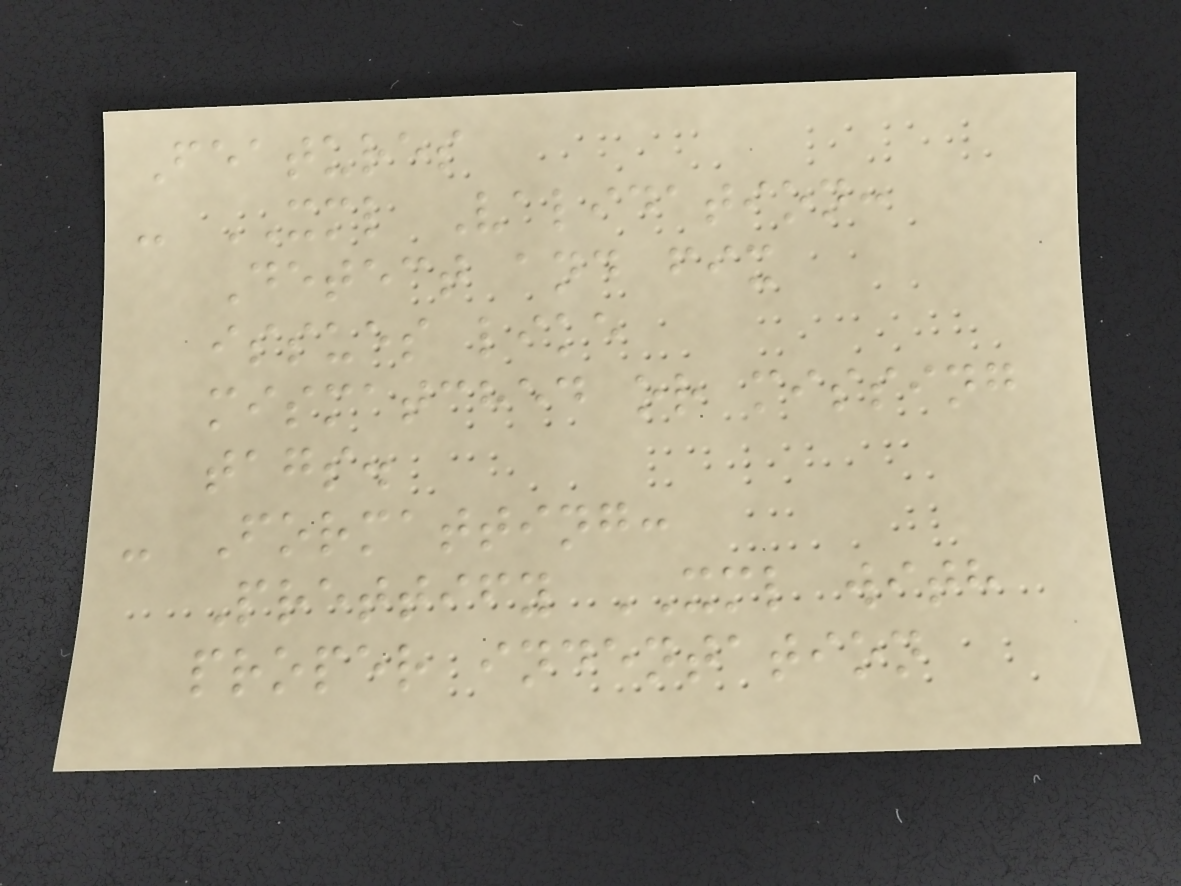Features
- XML Validation:
Detect and fix
issues like
mismatched or missing
tags.
- Formatting:
Prettify XML with
proper indentation
